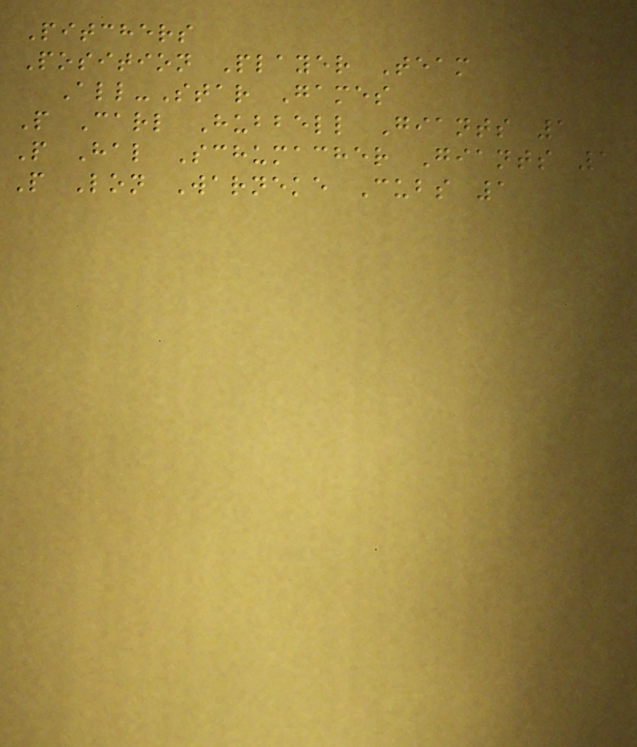Pitchers
Position Player Team
All-Star Games
P Carl Hubbell Giants 1
P Hal Schumacher Giants 1
P Lon Warneke Cubs 1
